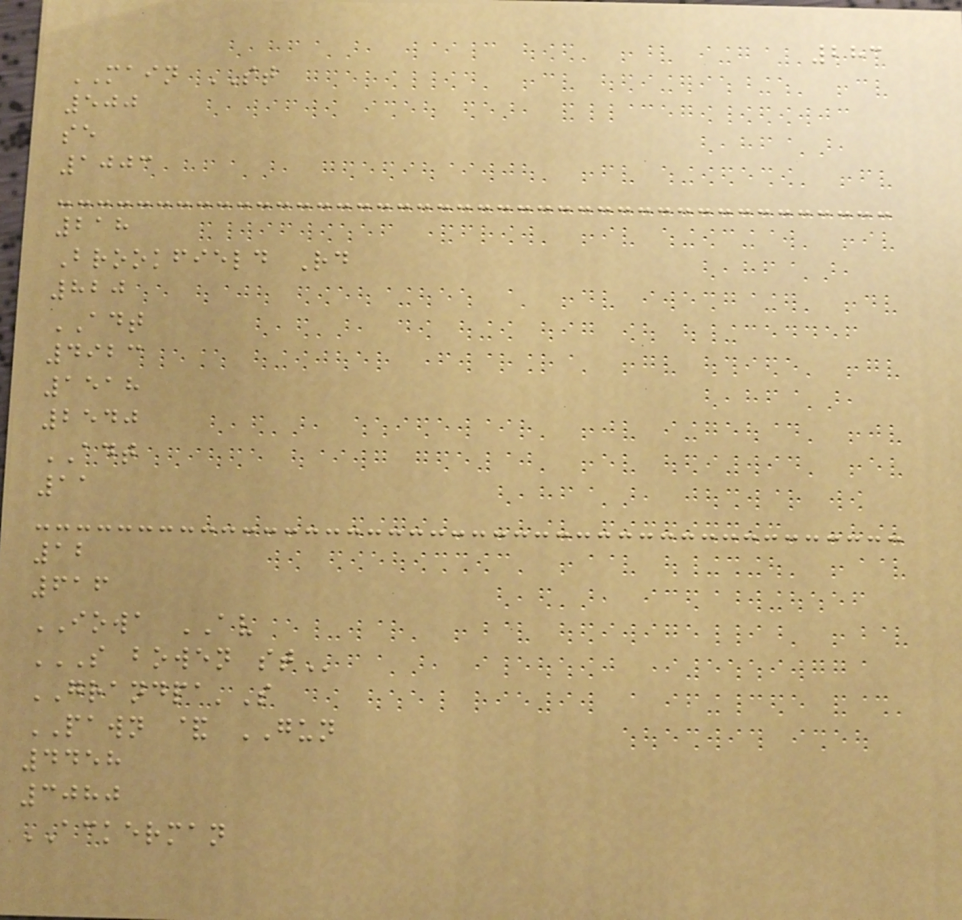283
MAIN ST
500
se
1003
218
Brookfield Rd
820
ADT
4923
1518
2540
ADT
11
12
616
IOWA AV
S BOWEN ST
GRANDPA'S
PAWN & GUN
4458
3080
ACKERMAN
